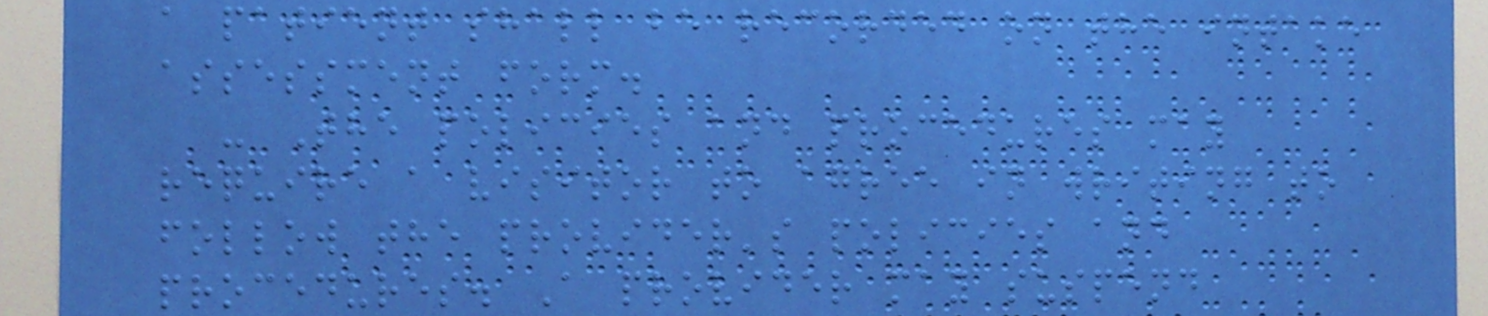a patient shall be recorded on the intake
assessment form.
- The policies and procedures may
require a visitor to agree in writing to
follow the provider's policies and
procedures. A provider may suspend
